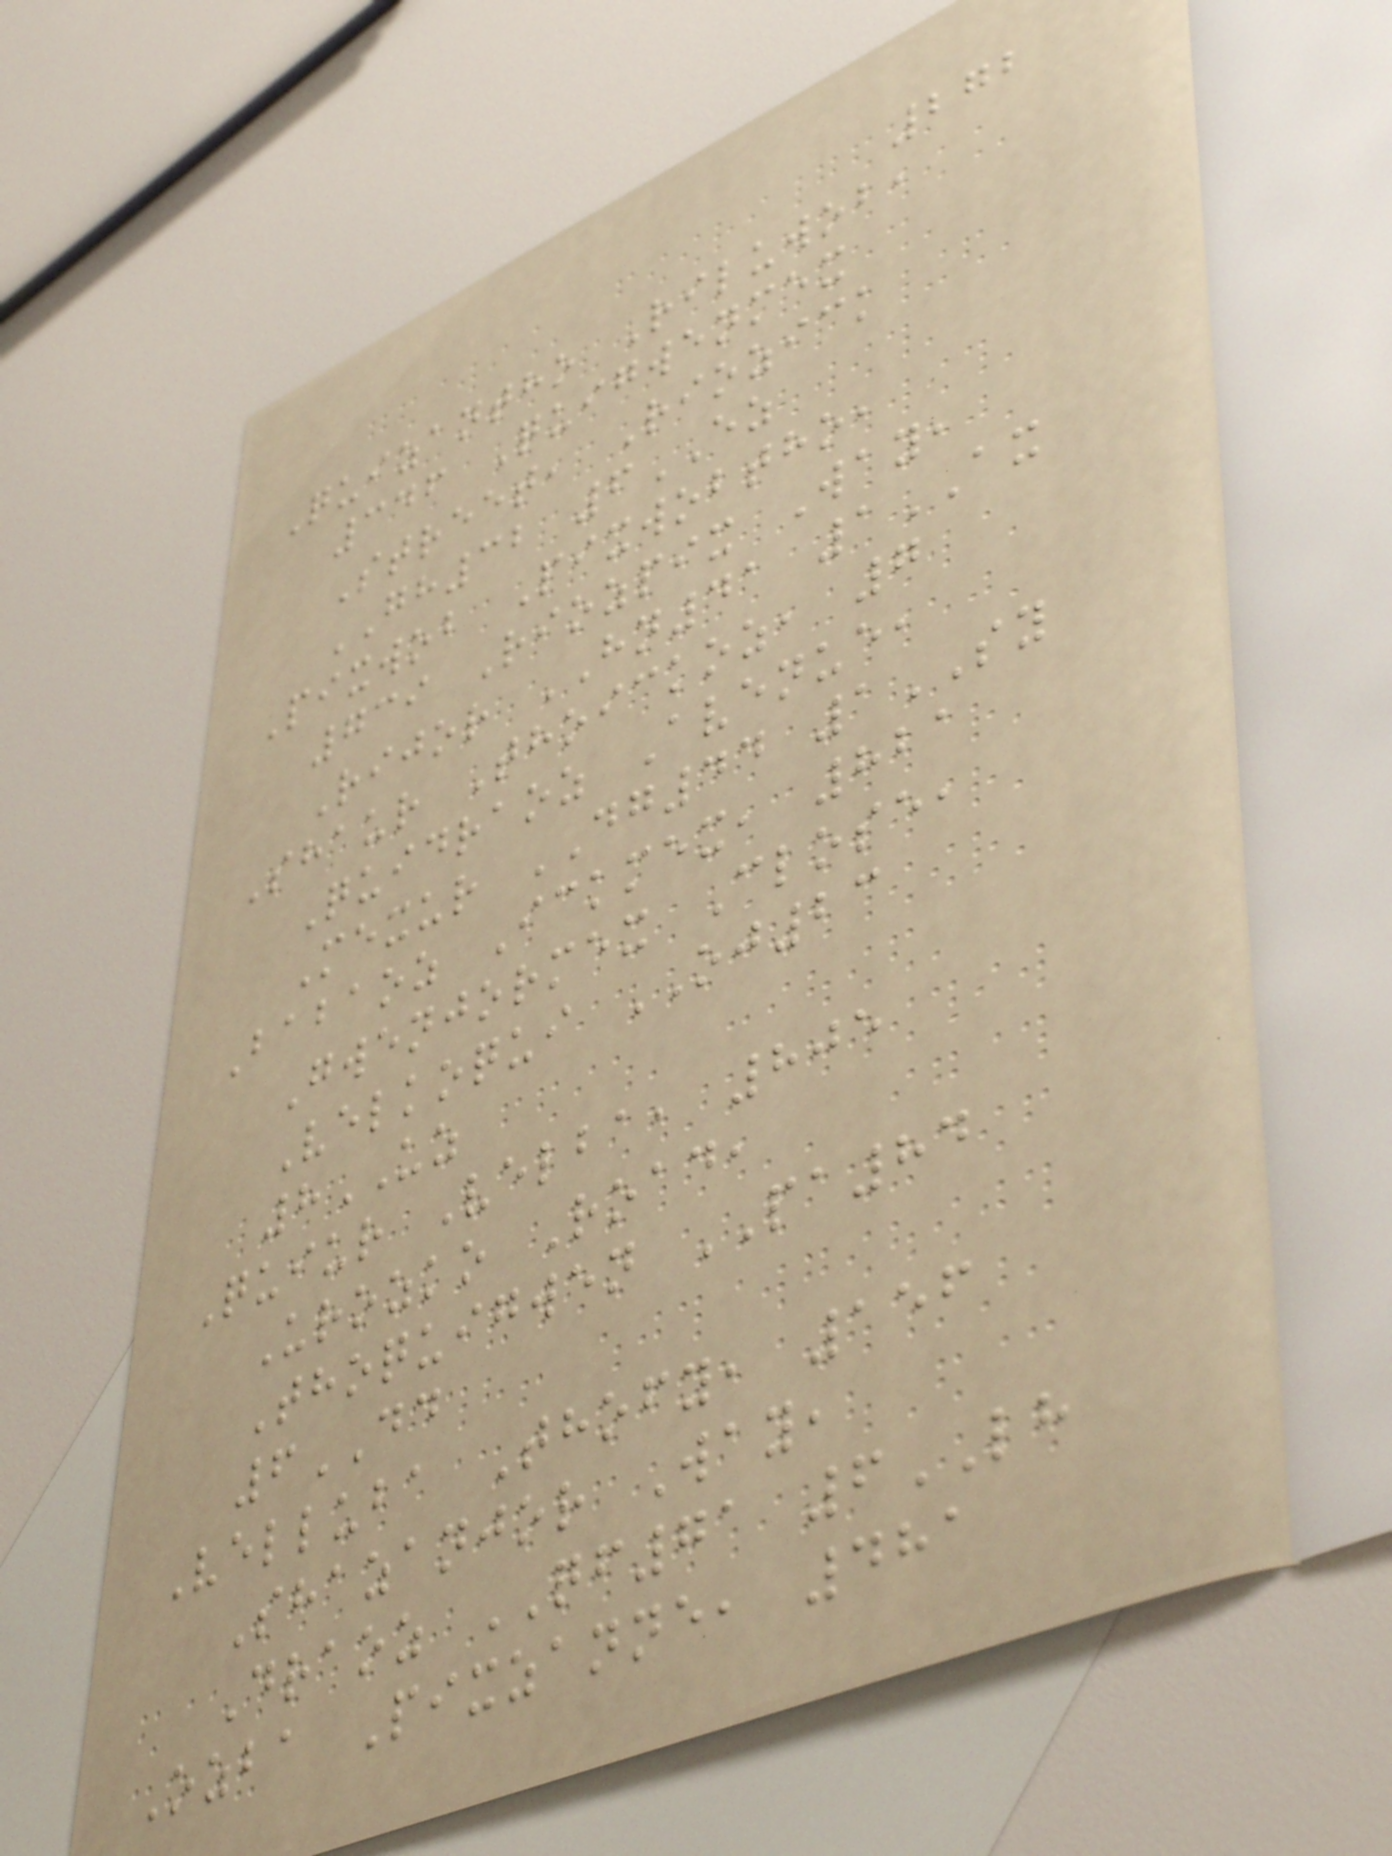272
Quizantho Riluwob,
346 Quigwenmex
Street, Riozick
GH32 6EZ
Pixwob Pixwobtho,
739 Riozpix Way,
Rijor HN41 1AX
Shaur Thoickoz, 7
Quidraoz Avenue,
Mexur DG44 1SY
Babaoz Ickmex, 821
Gwenjormex Close,
Velkoqui OJ23
8UZ
Quiur Velba, 805
Urozko Road,
Thoquigwen PA84
6DD
Velluba Thofy, 156
Shazanjor Way,
Draoz QF71 6LH
Ozba Pixzanne, 481
